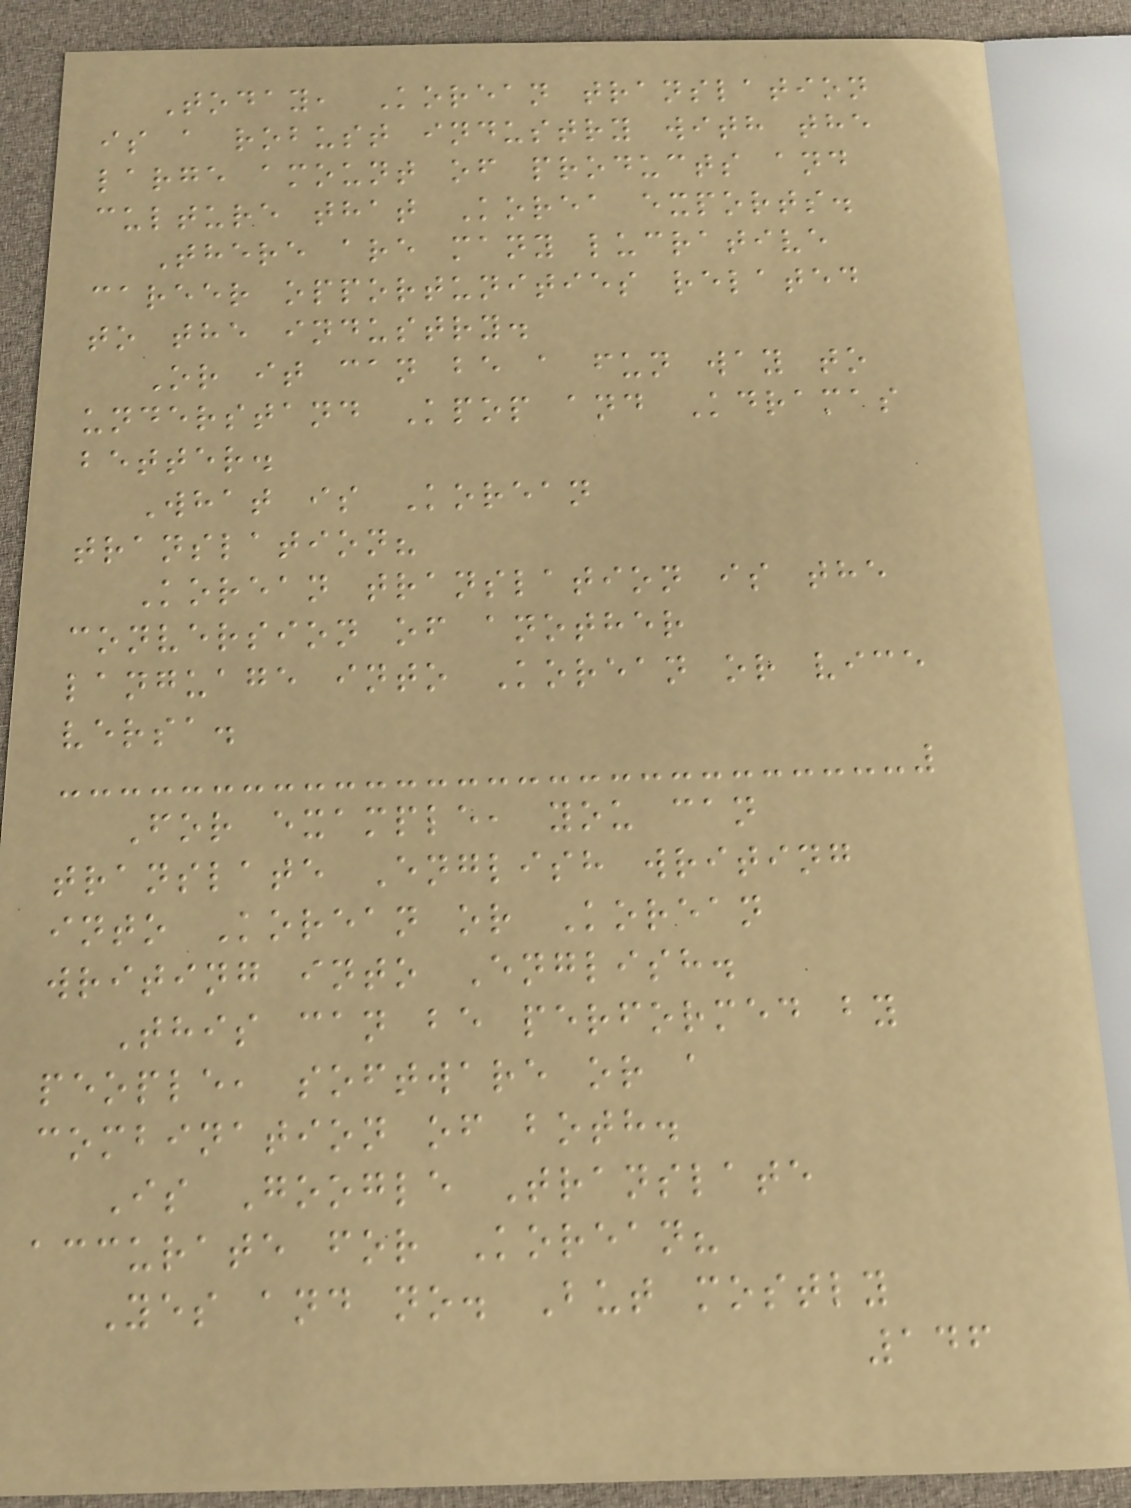Today, Korean translation
is a robust industry with the
large amount of products and
culture that Korea exports.
There are many lucrative
career opportunities related
to the industry.
Or it can be a fun way to
understand Kpop and Kdramas
better.
What is Korean
translation?
Korean translation is the
conversion of another
language into Korean or vice
versa.
For example, you can
translate English writing
into Korean or Korean
writing into English.
This can be performed by
people, software or a
combination of both.
Is Google Translate
accurate for Korean?
Yes and no. But mostly
146
